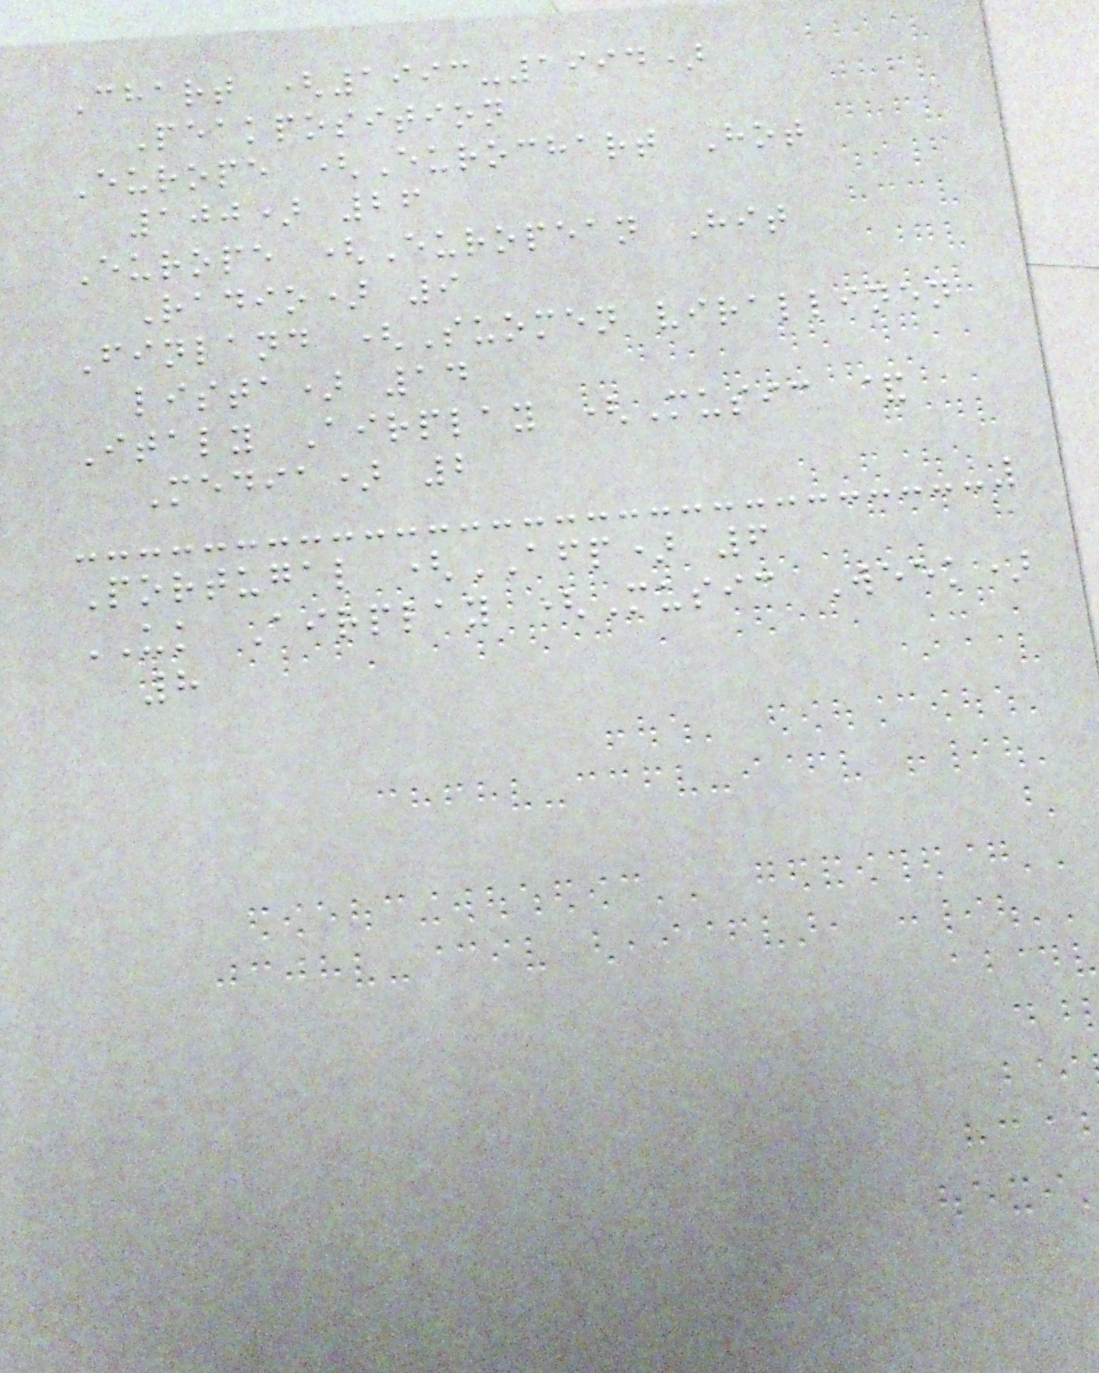Chart (1993-1994)
Peakposition
Europe (Eurochart Hot
100) 26
Europe (European Hit
Radio) 9
Finland (Suomen virallinen
lista) 14
Italy Airplay (Music &
Media) 2
Portugal (AFP) 6
UK Airplay (Music Week)
8
